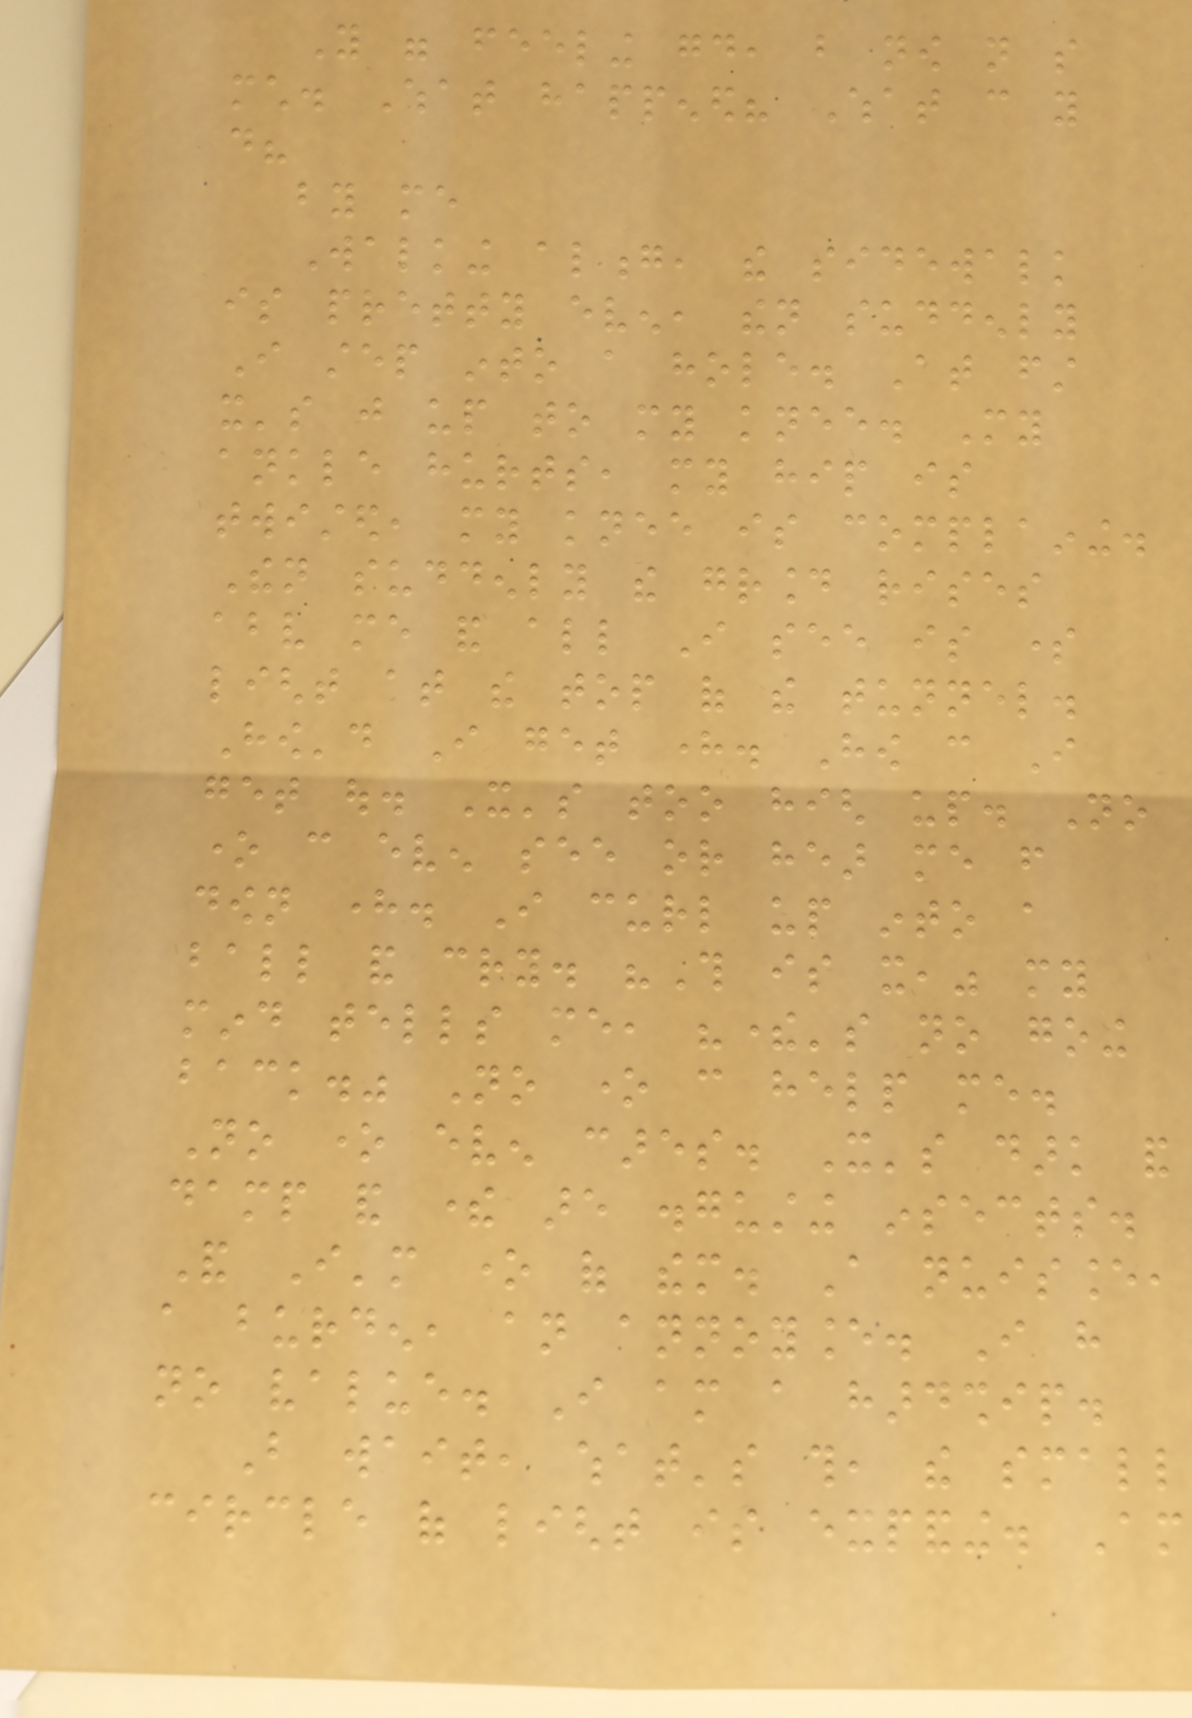You were feeling good, but now not so
much. What happened? What can you
do?
by me
Walking along, the sidewalk
is pretty even, then suddenly
I step into a hole. At first
it's just up to my knee. My
ankle hurts, my hip is
twisted, my knee is complaining.
Then suddenly the ground rises
above me and all I see is some
light at the top of the tunnel.
How'd I get here. How can I
get out. It's too high up. No
one can even see or hear me from
down here. I curl up into a
ball and cry. "This is it," my
mind tells me, "there's no going
back." No one can help me.
No one even cares. It's dark and
damp and there are disgusting insects.
And I'm one of them. A nuisance,
a burden, an annoyance. I have
no value. I am a hardship.
But wait, what's this, the small
circle of light is expanding. Am
